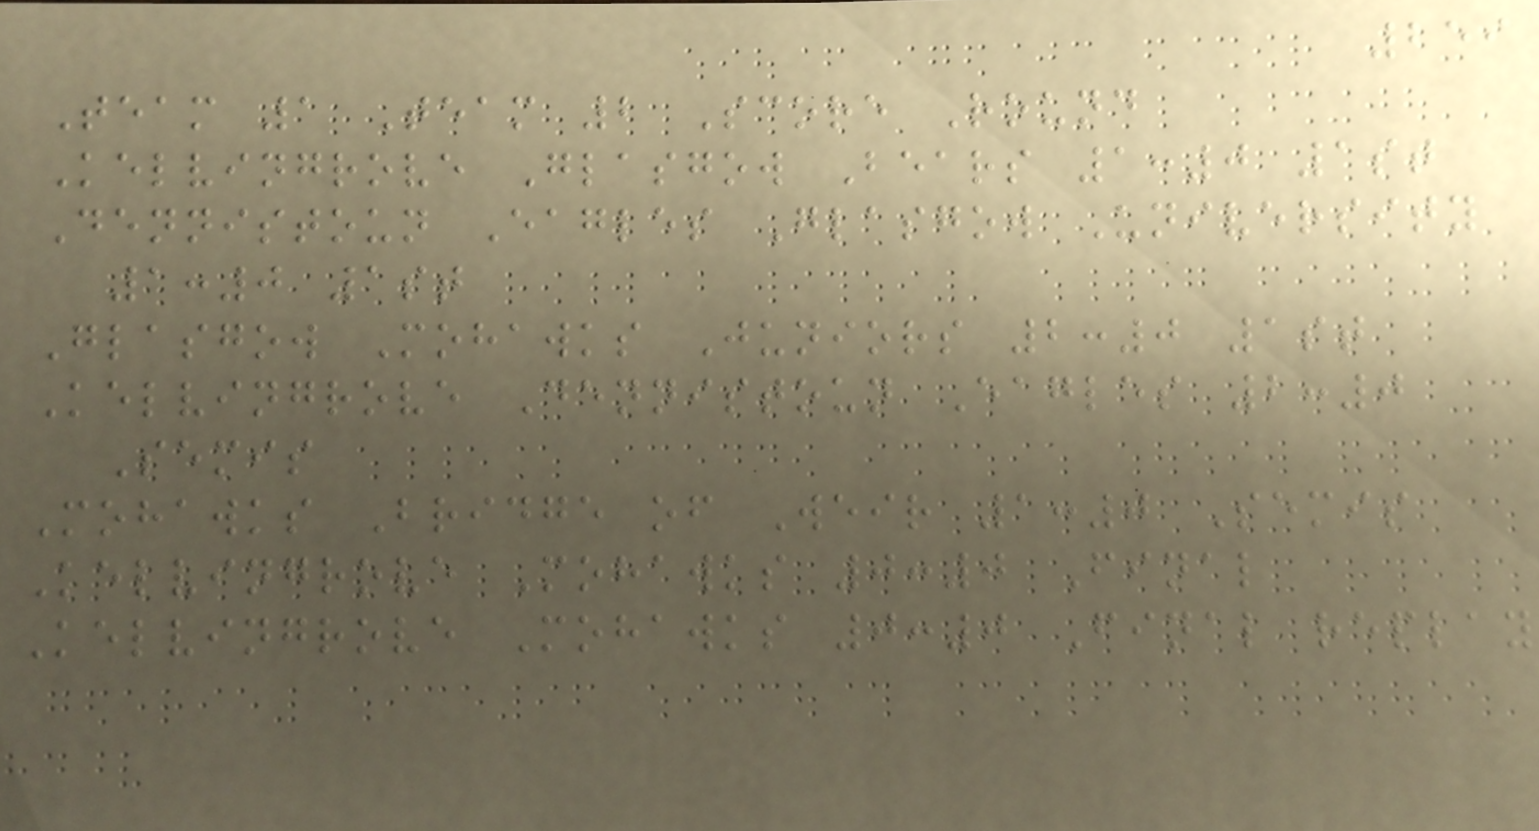259
Team 1 Team 2 Score Round
Kelvingrove Glasgow Bears 1:0 1st
Dennistoun Eagles Glasgow University
1:0 1st
Glasgow Mohawks Juniors 2:0 1st
Kelvingrove Dennistoun Eagles 2:0
Semis
Mohawks Bridge of Weir 1:0 Semis
Kelvingrove Mohawks 0:0 Final
Kelvingrove Mohawks 0:0 Final replay
